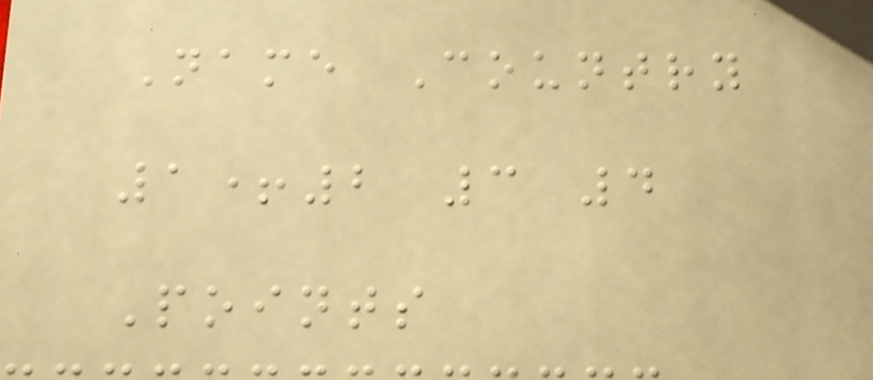Name Country
1+2 3 4
Points
